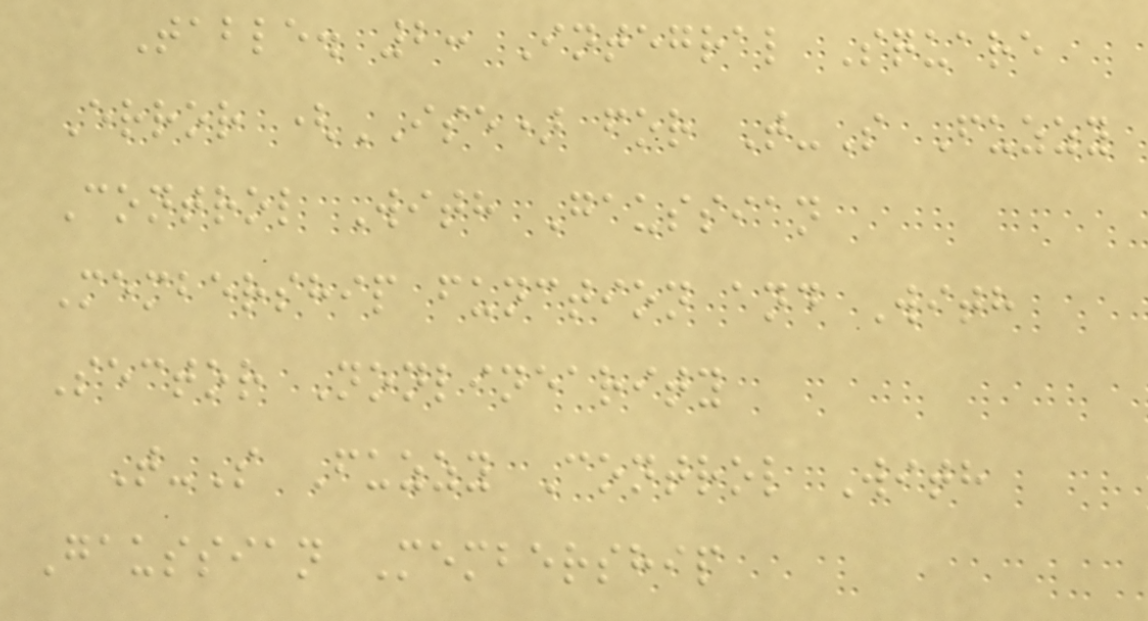Table. 2: Integral Square
Error (ISE) for T-S Fuzzy
Control With Gaussian
Membership function and With
Sector Nonlinearity
T-S Fuzzy Control With
Gaussian Membership
